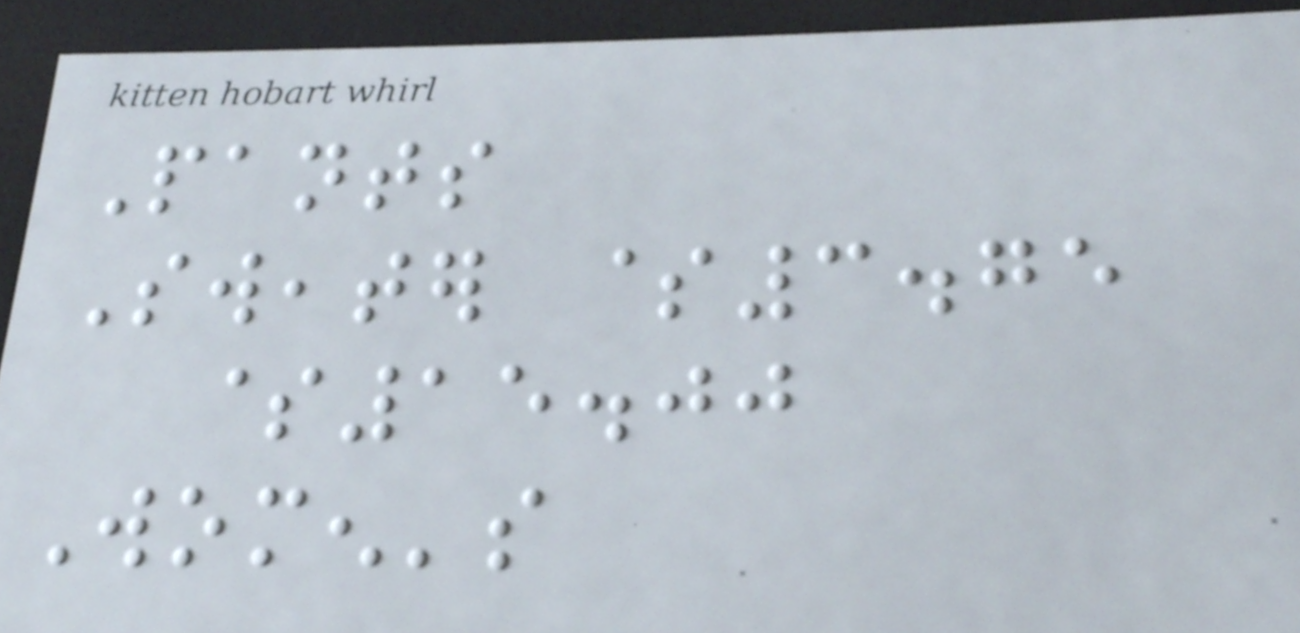Pants
Sweater $3.75
$15.00
Women's
